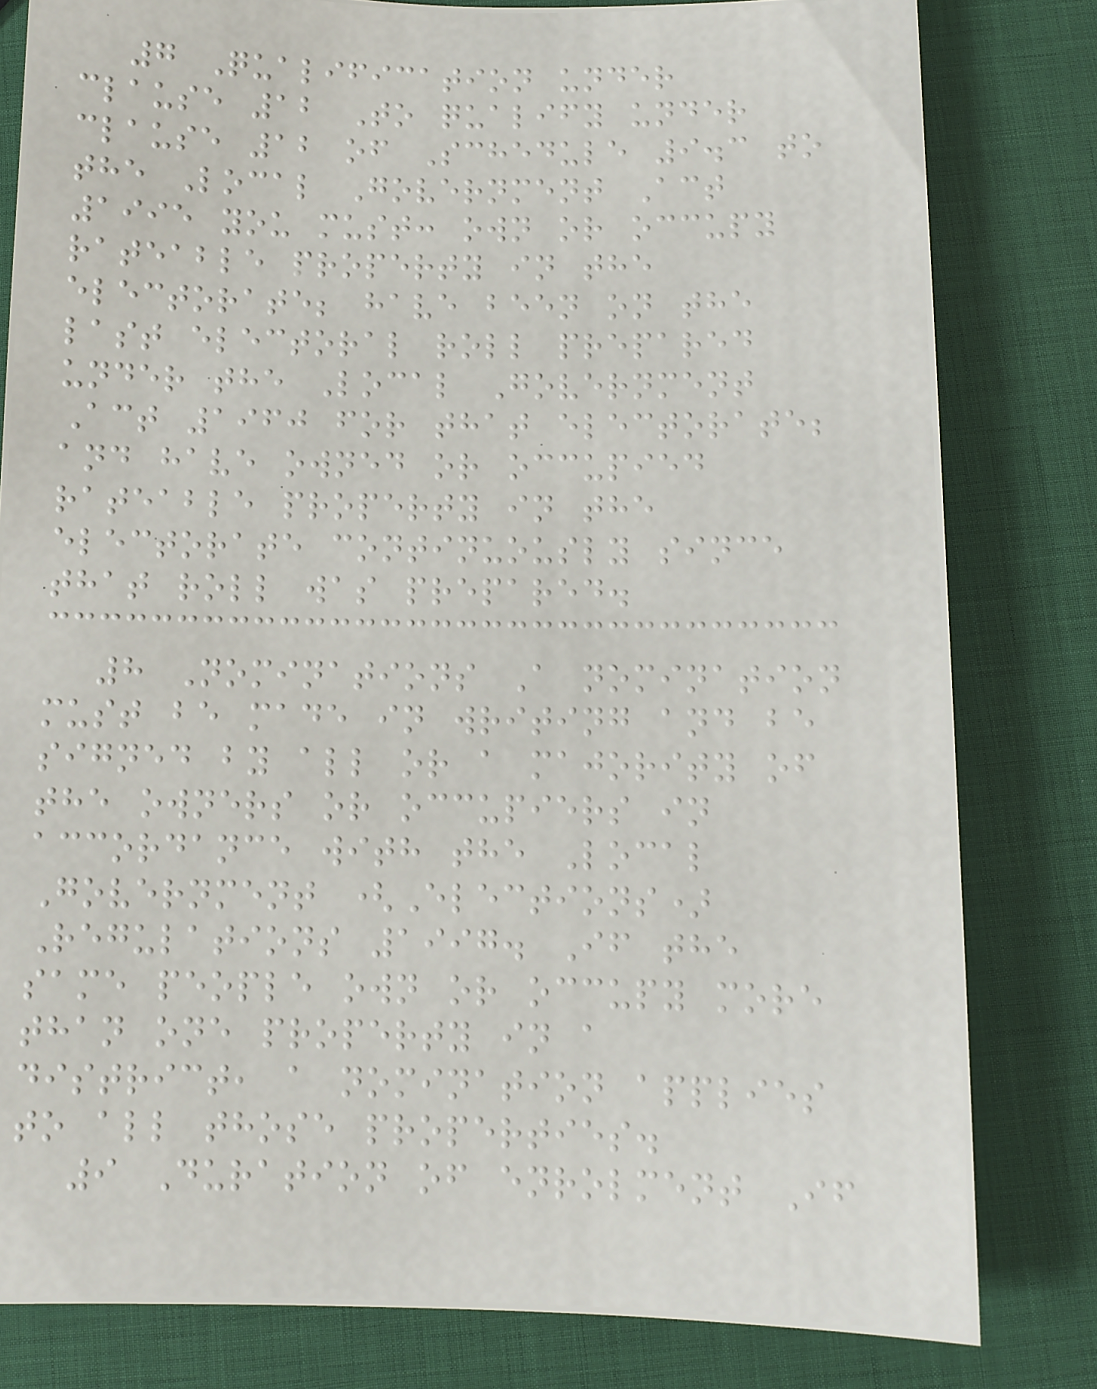7 Qualification under
clause 12 To qualify under
clause 12 of Schedule 9.3 to
the Local Government Act
1995 you must: own or occupy
rateable property in the
electorate; have been on the
last electoral roll prepared
under the Local Government
Act 1960 for that electorate;
and have owned or occupied
rateable property in the
electorate continuously since
that roll was prepared.
8 Nominations A nomination
must be made in writing and be
signed by all or a majority of
the owners or occupiers in
accordance with the Local
Government (Elections)
Regulations 1997. If the
same people own or occupy more
than one property in a
district, a nomination applies
to all those properties.
9 Duration of enrolment If
